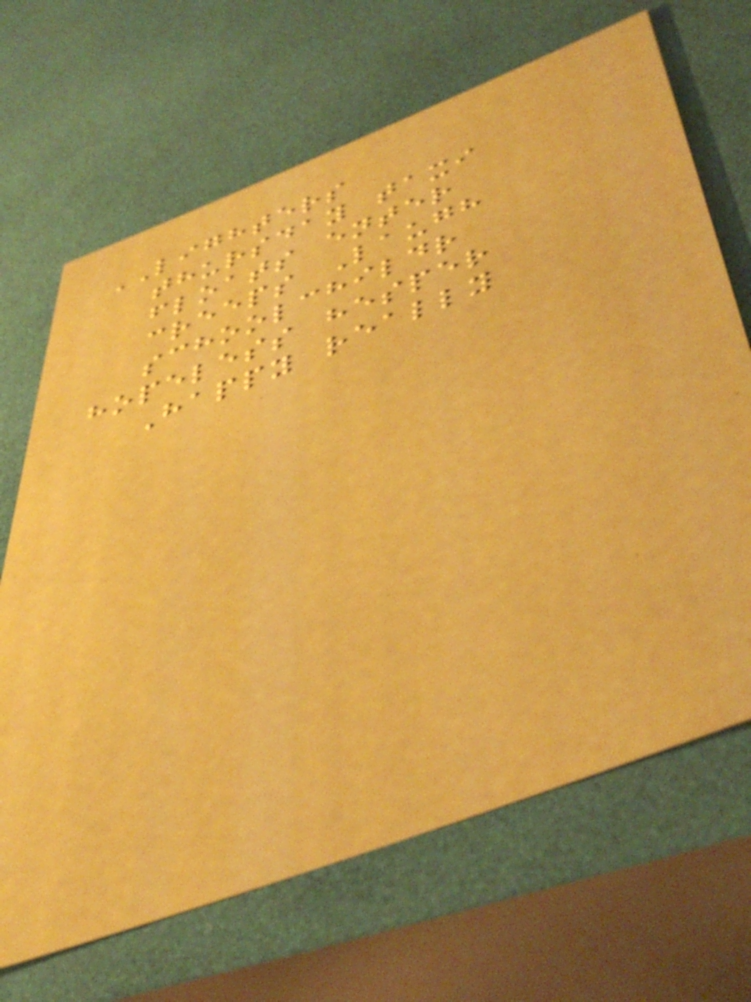LIGHTERS
thursday taxi
floats enter
creeps Laugh
schoolchildr
hopeless hesper
Happy really
